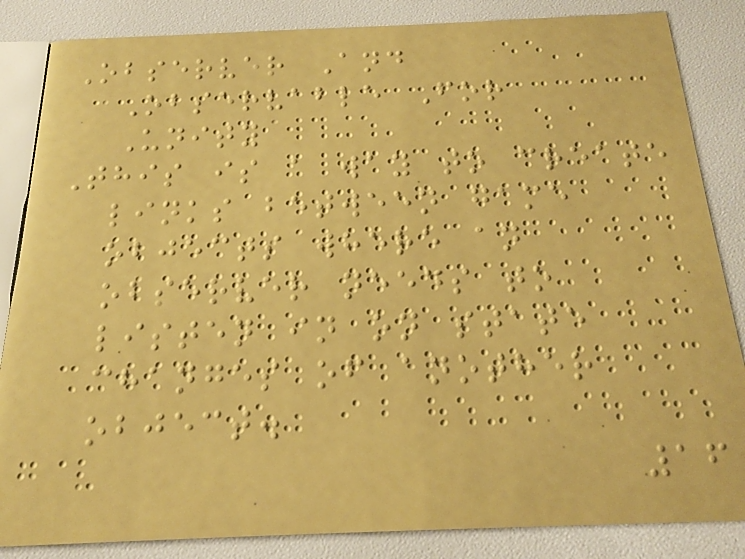Observer And
Observable For
Unity
This is a way to create
links between game
objects where an
observer needs to
listen in on state
changes of another
object.
16
